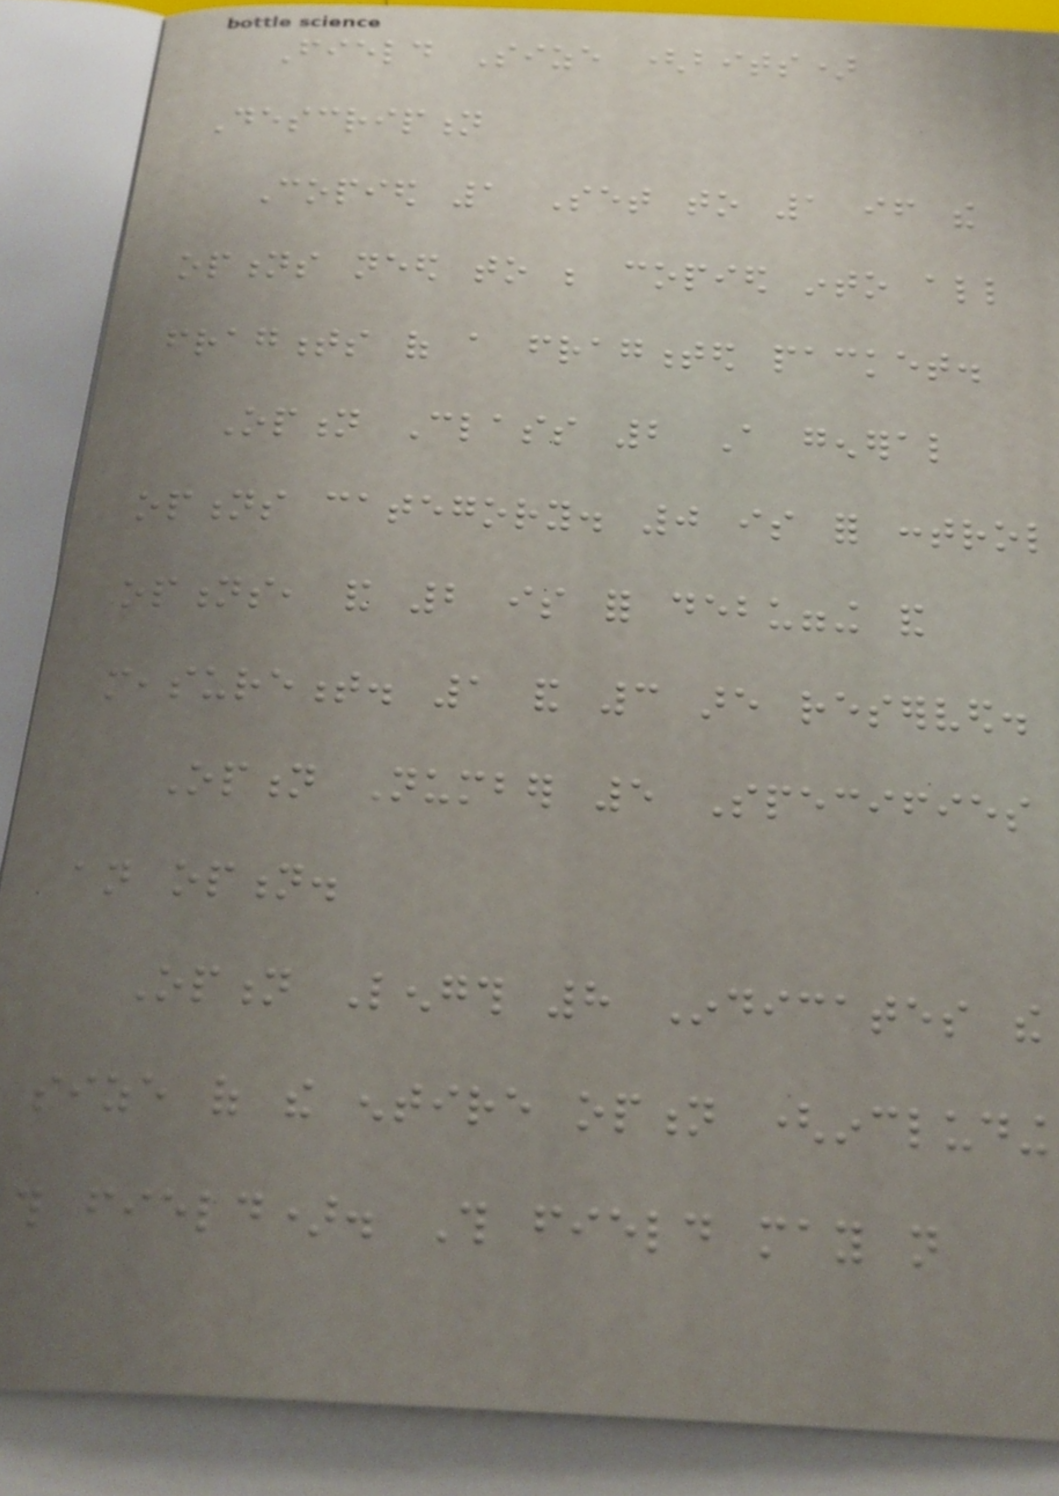Field Size (bits)
Description
Copied 1 Set to 1 if the
options need to be copied into all
fragments of a fragmented packet.
Option Class 2 A general
options category. 0 is for control
options, and 2 is for debugging and
measurement. 1 and 3 are reserved.
Option Number 5 Specifies
an option.
Option Length 8 Indicates the
size of the entire option (including
this field). This field may not
